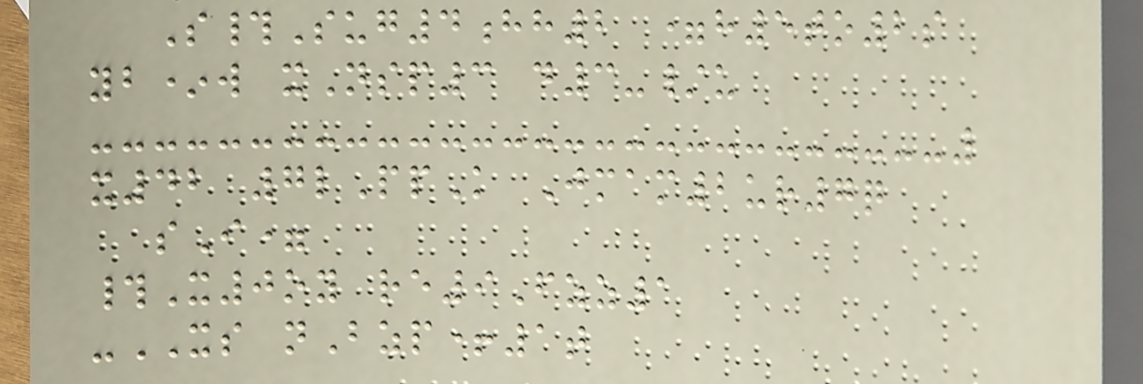S#Sug4hh2 =h5to2s
yb*w xNsp3 d3-/u
x42 7lPpK Jmam2ur7q
sI=
#X0oy re9Fzz1
-XS nBzp+1t
